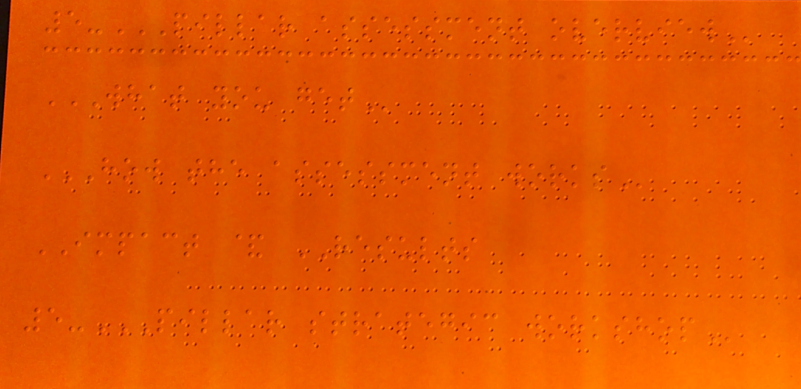5-PILLAR ASSESSMENT OVERVIEW
WHAT YOU GET
HOW THE ASSESSMENT WORKS
IMPACT & RESULTS
5-PILLAR STRATEGIC WORKSHOP
